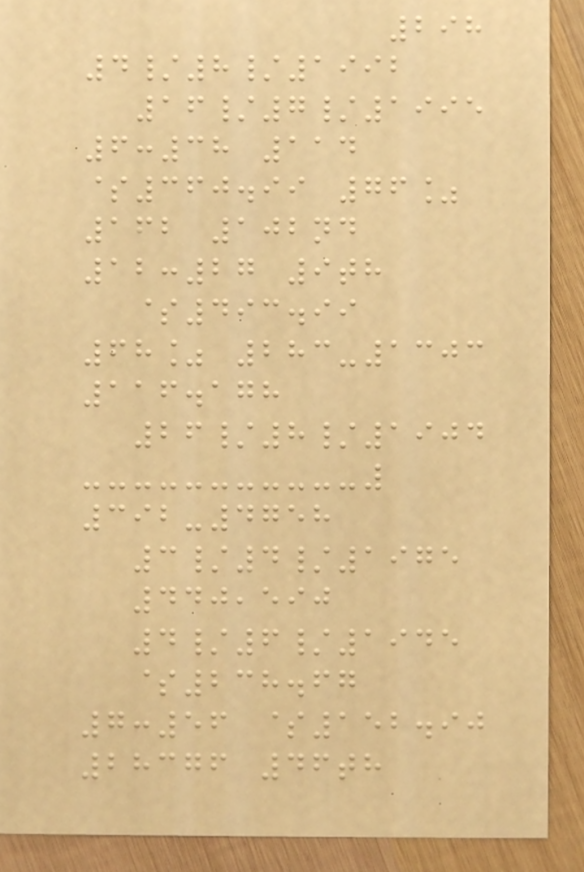298
4/8/1992
16/7/1995
6:38 114
$360.99 76%
162 102nd
12:27 9th
$493.99
68% 283-1303
116.178
26/8/1904
392-4758
3/4/1975
440,590
4/6/1945
$238.67
7:56 $152.90
28376 46th
